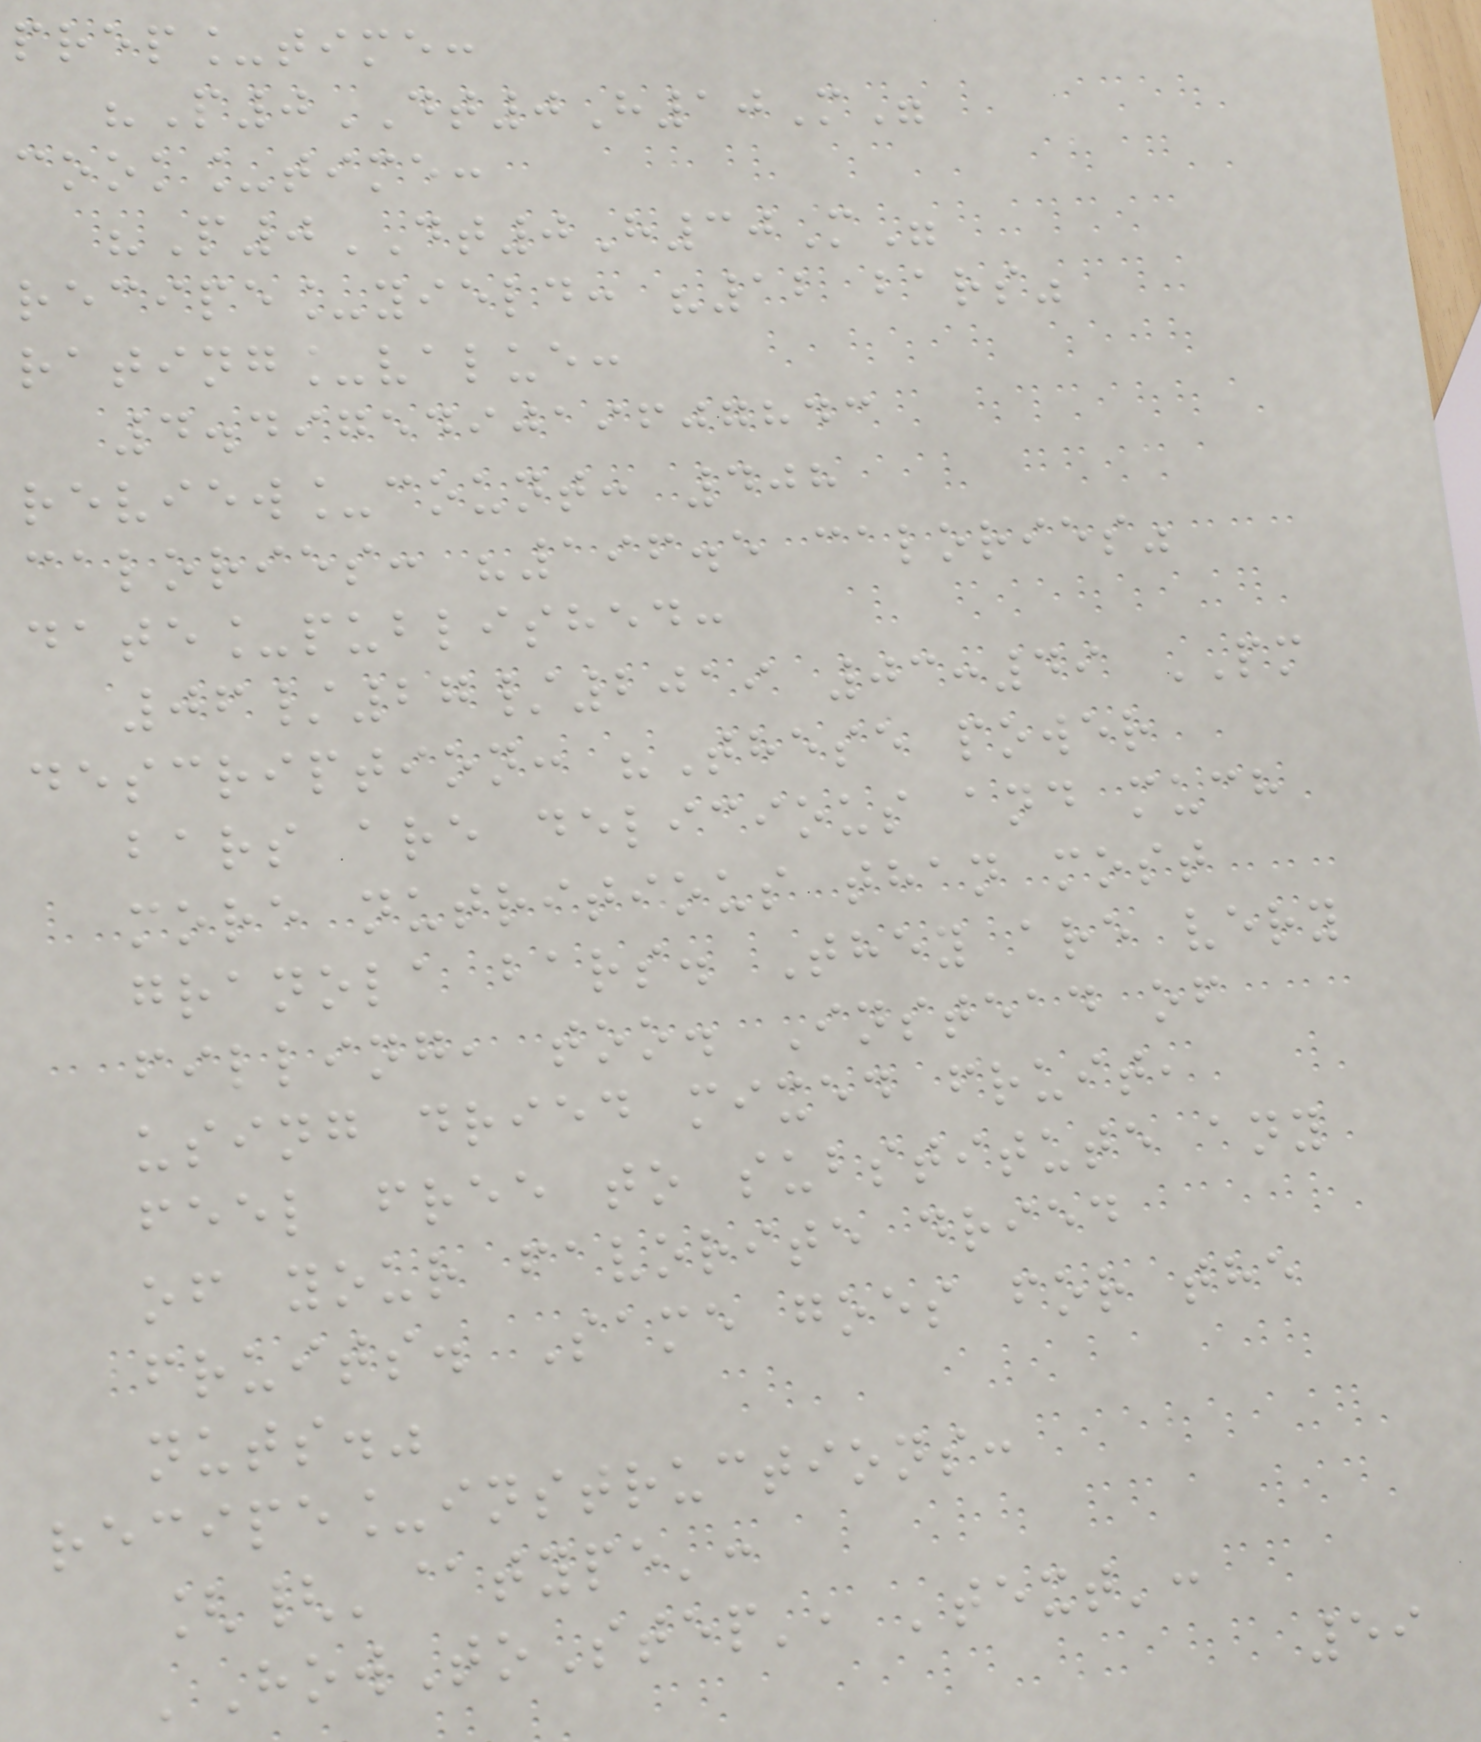prep_time:
"P0DT0H10M"
cook_time:
"P0DT0H30M"
recipe_yield: "12 bars"
rating_value:
4.497549019607843
review_count: 408
calories: "196.5 calories"
date_published:
06/27/2019 03:49 PM
description: "These power
bars are delicious and much
more nutritious than most
granola bars. They are very
filling, too. Instead of
using dried mixed fruit,
feel free to substitute any
of your favorite dried
fruits. Same goes for the
nuts."
recipe_instructions:
[{'@type':
'HowToStep', 'text':
59
